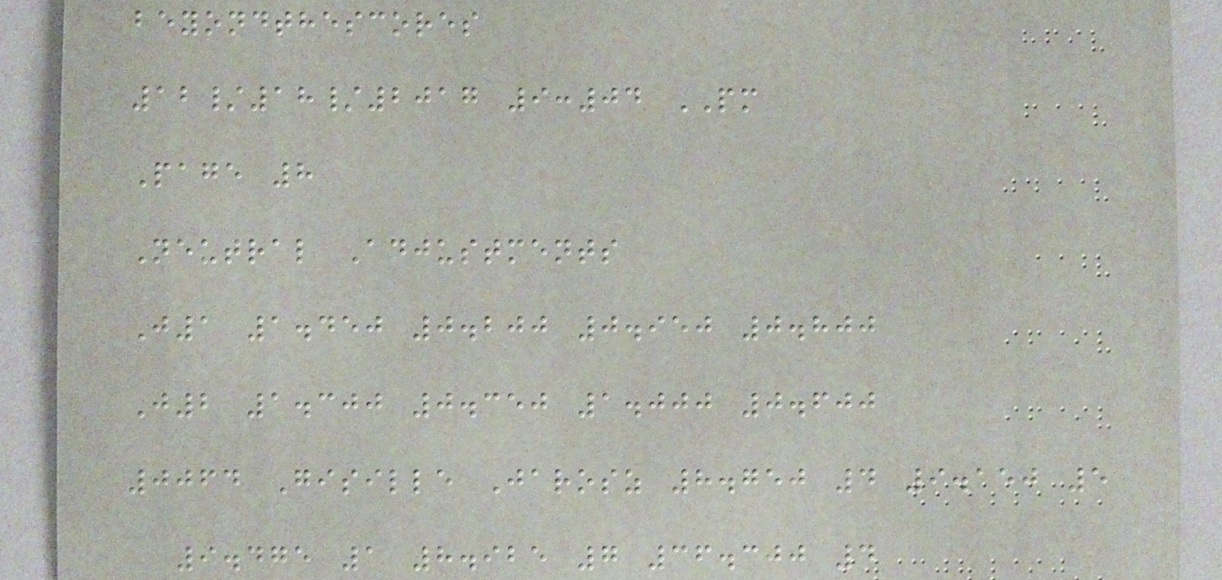beyondthescores
12/18/2017 9:04 PM
Page 8
Neutral Adjustments
J1 1.450 0.200 0.950 0.800
J2 1.300 0.350 1.000 0.600
0064 Gisille Jarosz 8.750 4 9.150 5
9.475 1 8.925 7 36.300 4
